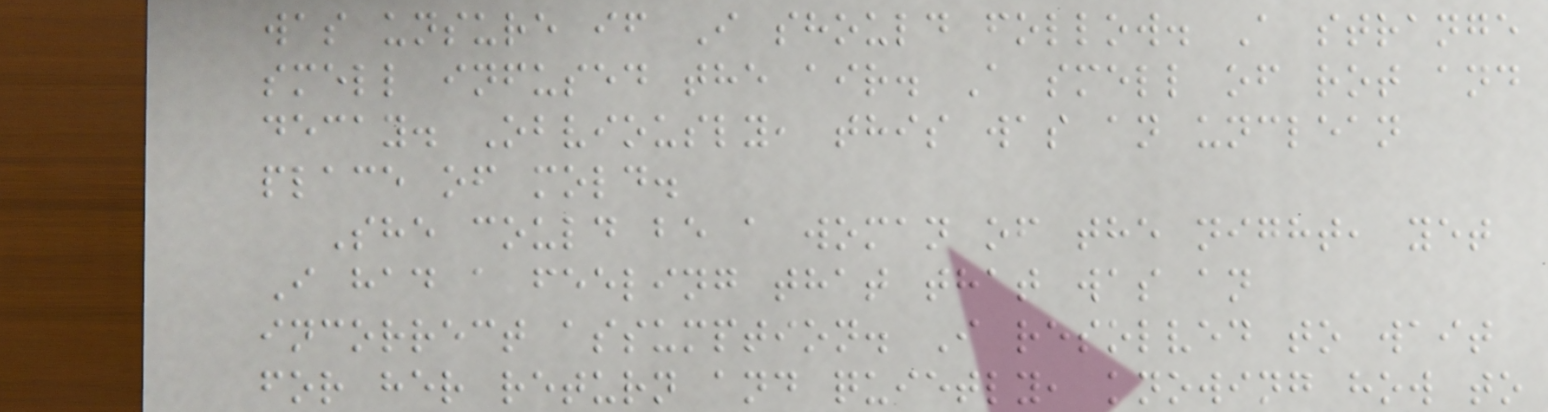was unsure if I should follow. A strange
smell infused the air. A smell of rot and
decay. Obviously, this was an unclean
place of mold.
She could be a woman of the night, yet
I had a feeling that that was an
incorrect assumption. I resolved to wait
for her return and quietly, knowing how to
